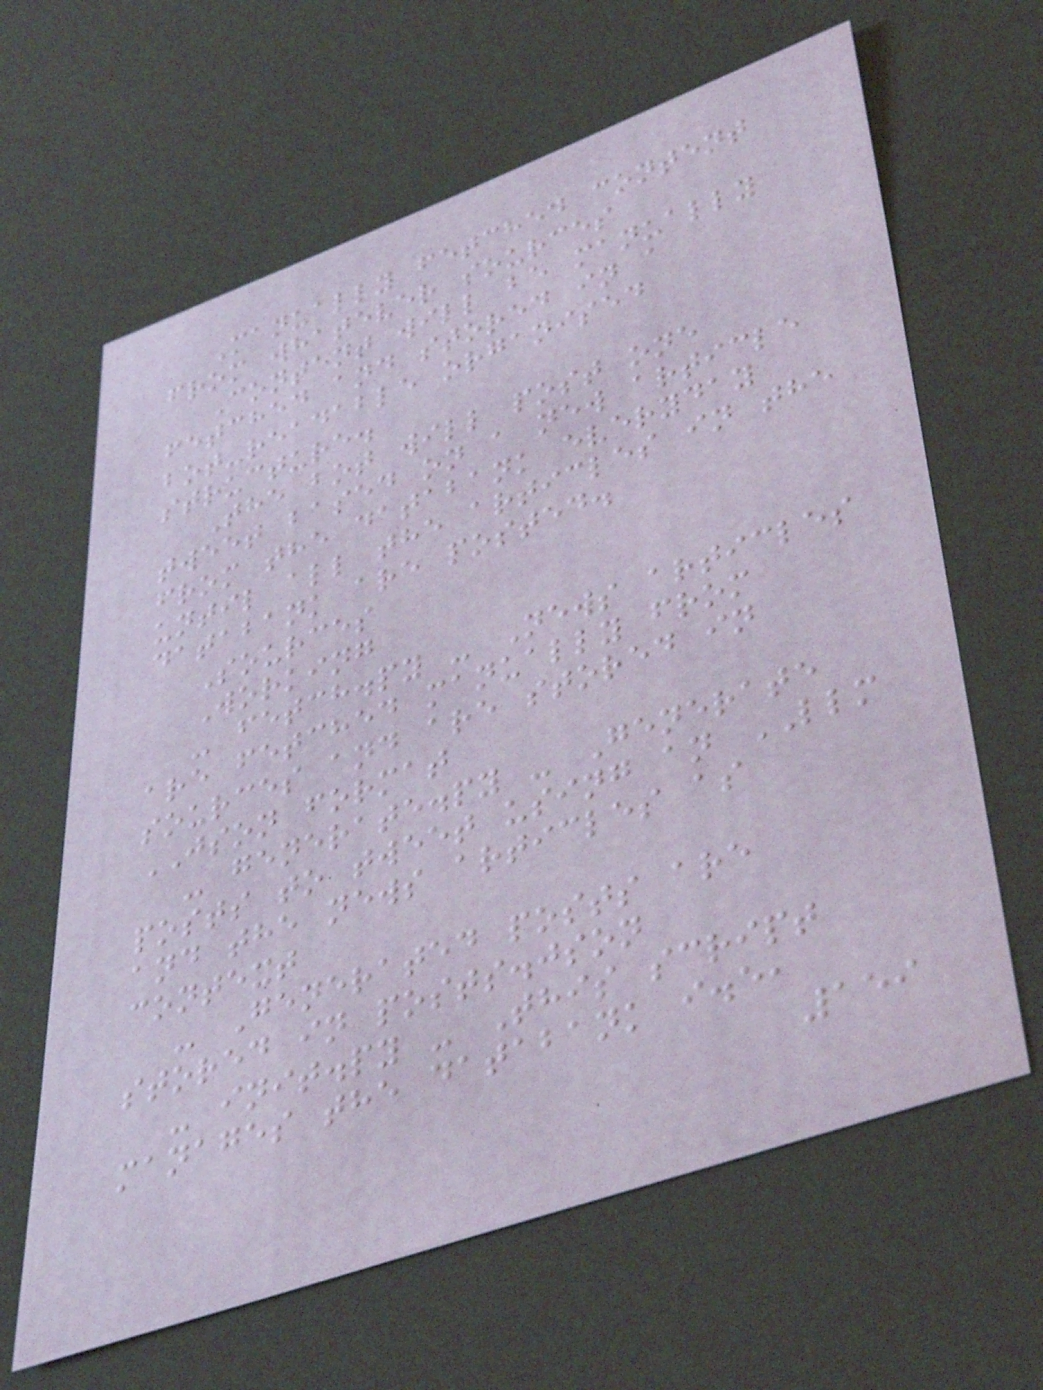Manually fetched content
from whatever sources
Content will be manually
fetched and stored in a
bot-readable organised
structure.
The bot will post one
tweet based on a new article
from the databank everyday
until all the articles in the
databank are posted.
Sources
Working
- fetch.py - News articles
are fetched manually from
sources and are stored in
JSON format
- generate.py - Generate
posts to tweet using an LLM
and the news articles as
context
- Generated posts are
stored in posts.json
- init.py - This script
manages the databank i.e,
159
